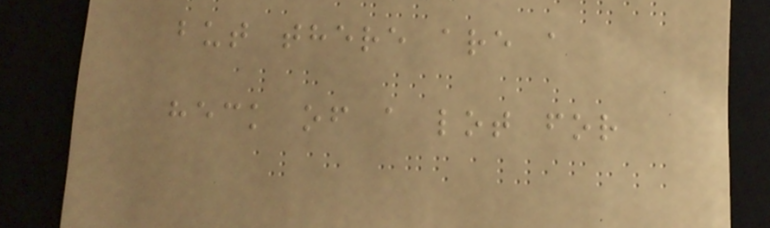but there are a
heck of a lot for
